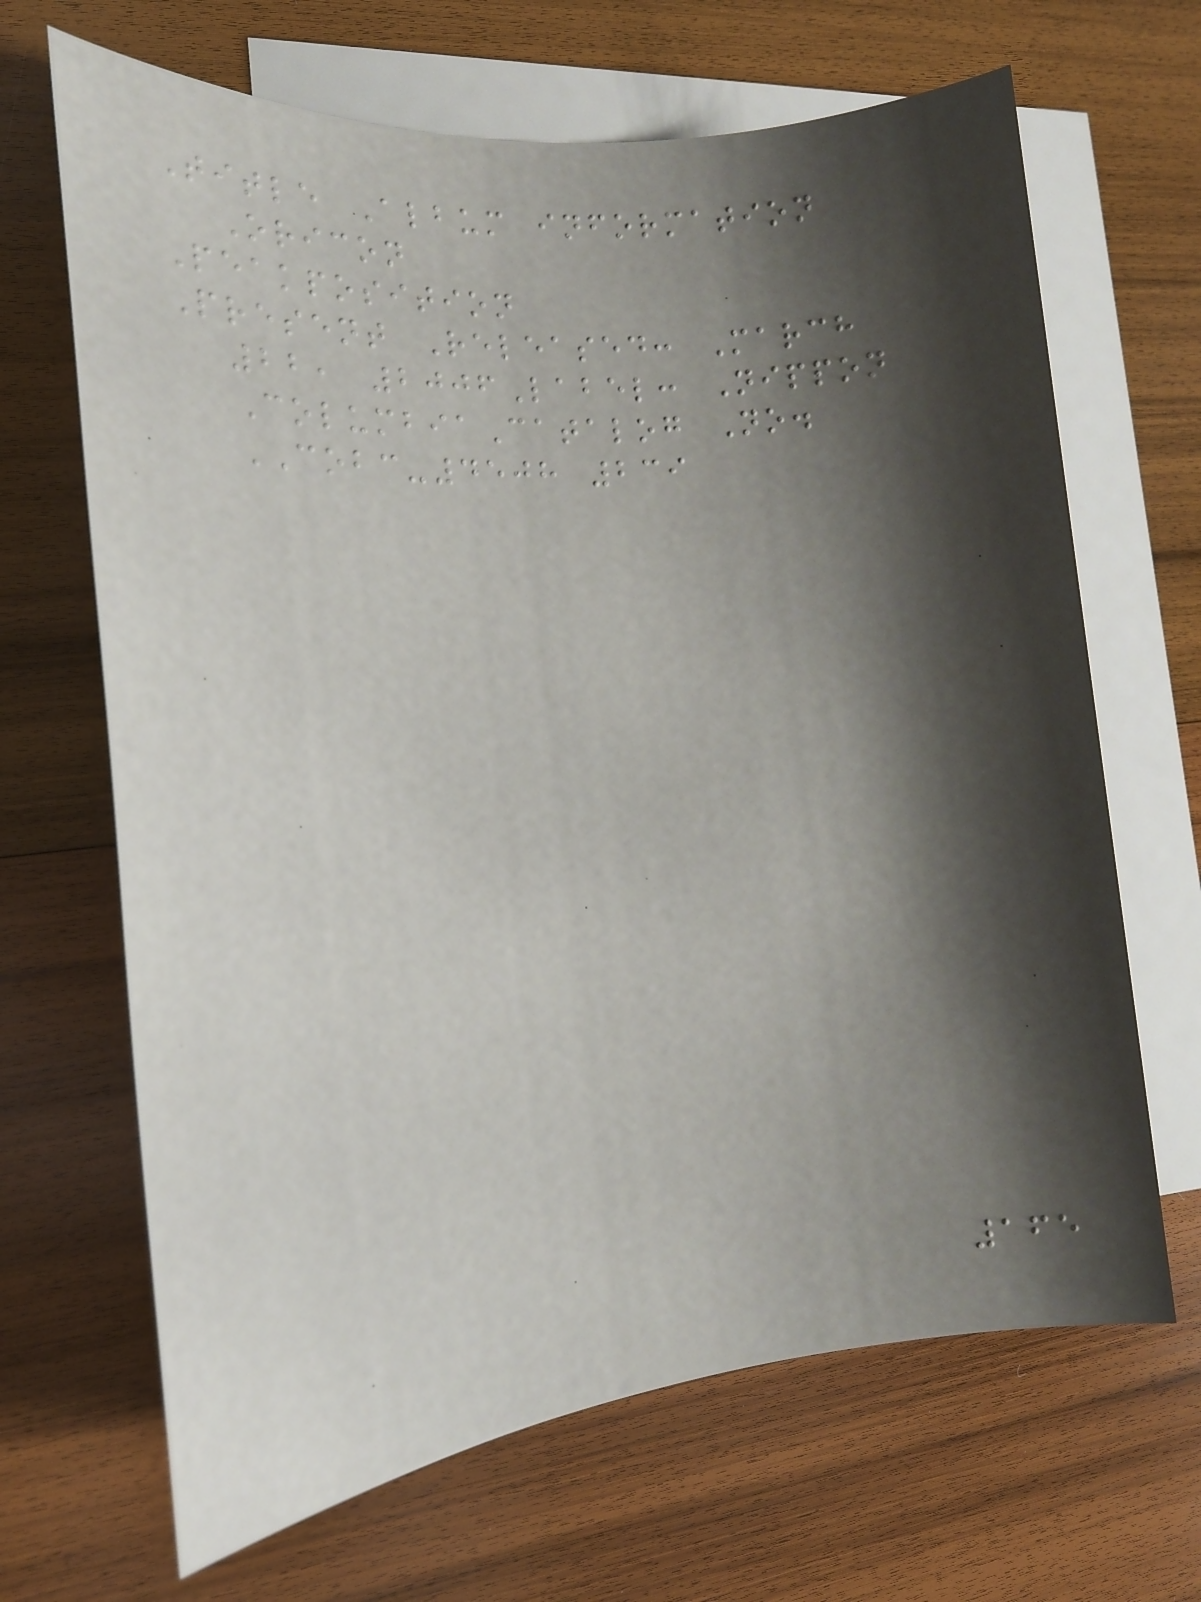Title Album information
Oricon
Peakposition
Present Released: March
22, 2006Label: Nippon
ColumbiaCatalog No.
COBC-4508 239
165
